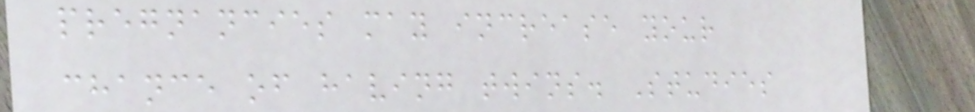pregnancies may increase your
chance of having twins. Studies
